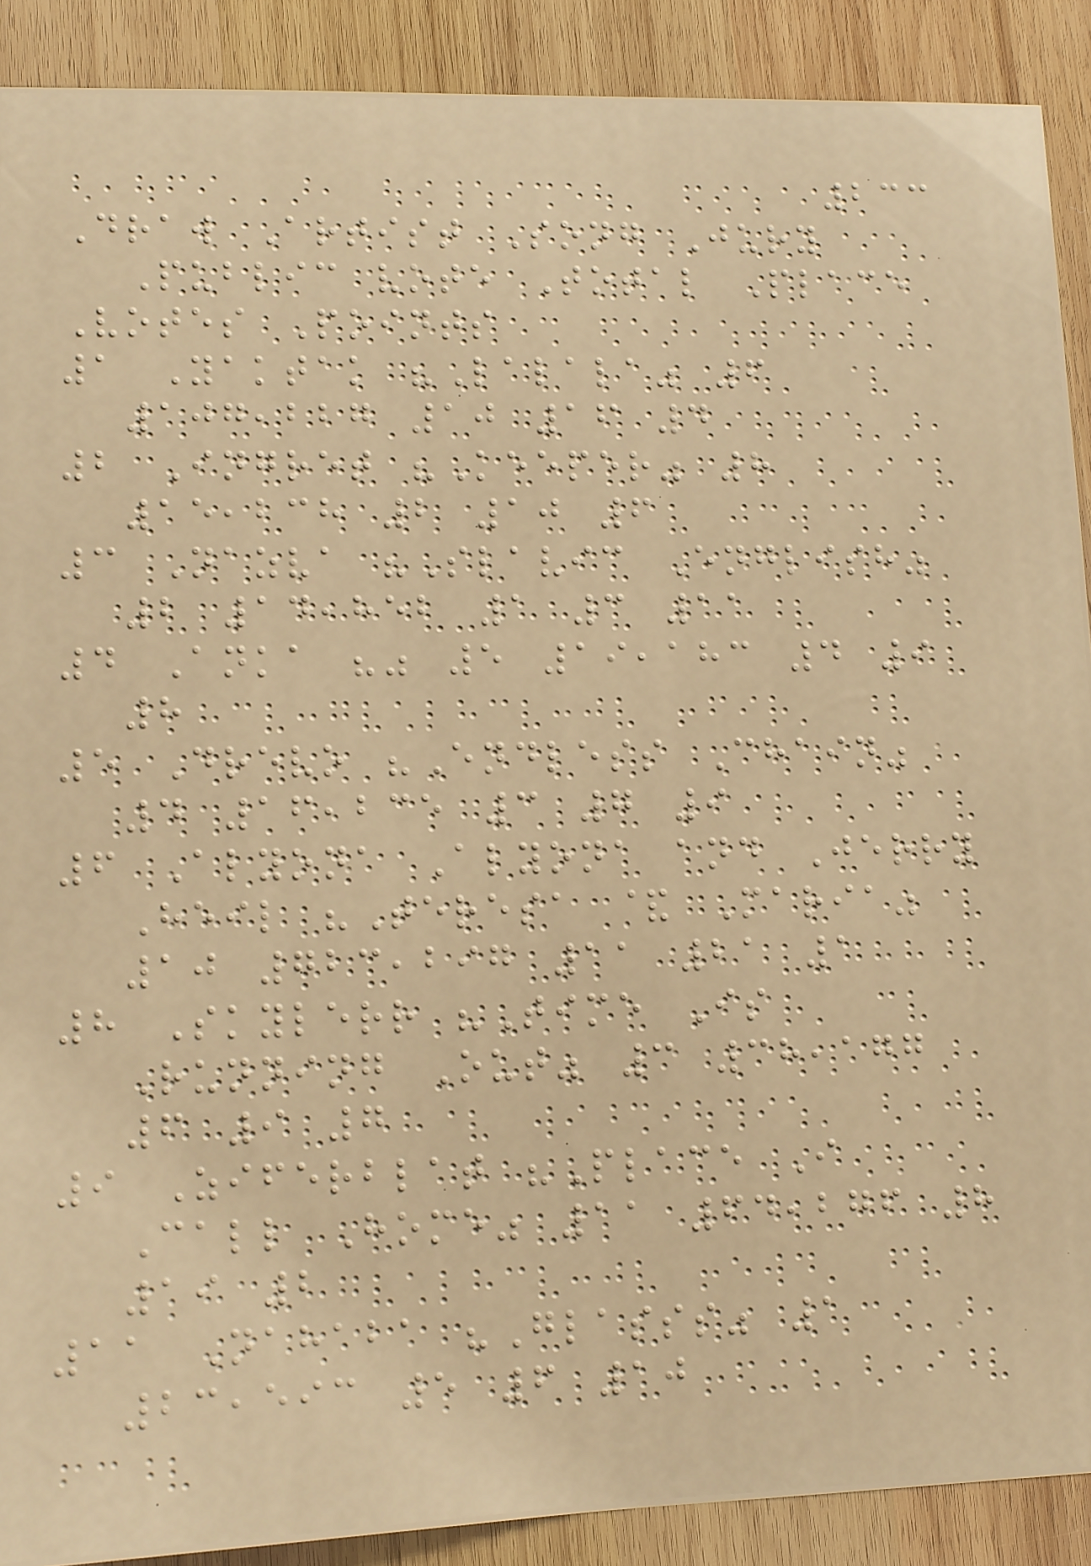233
Draw Artist Song Jury
Public vote Total Place
Votes Points
1 Yaktak "Lalala" 6
107,227 10 16 4
2 Ingret "Keeper" 8
15,238 2 10 6
3 Nazva "Slavic English"
2 14,852 1 3 11
4 Anka "" 5 19,183 4 9
8
5 Drevo "Endless Chain"
4 16,235 3 7 9
6 Alyona Alyona and Jerry
Heil "Teresa & Maria"
10 723,297 11 21 1
8 Skylerr "Time Is
Running Out" 3 38,177
6 9 7
9 Ziferblat "Place I
Call Home" 11 64,276 8
19 2
11 Nahaba "Glasss" 1
23,593 5 6 10
